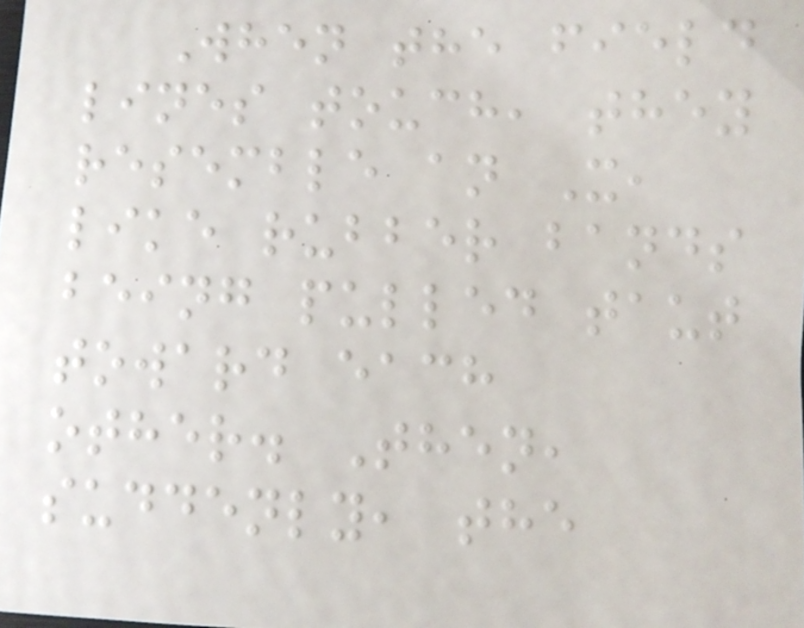When the field
lines touch, they
resemble an X,
like rubber bands
being pulled taut
toward each
other. Then,
suddenly, the
